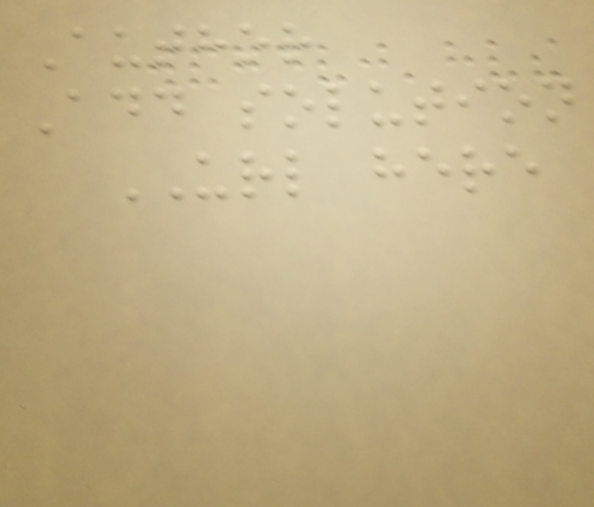Author
Add solution
URL here
